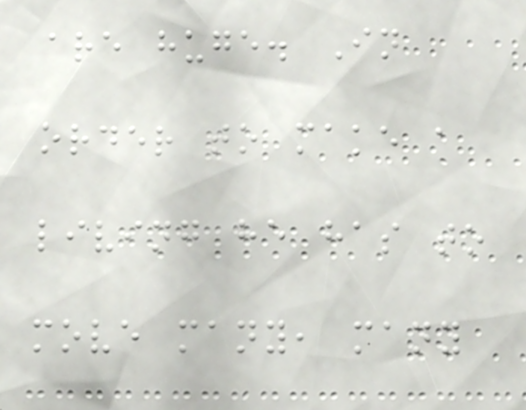are huge. In
order to make a
living he has to
move many, many
